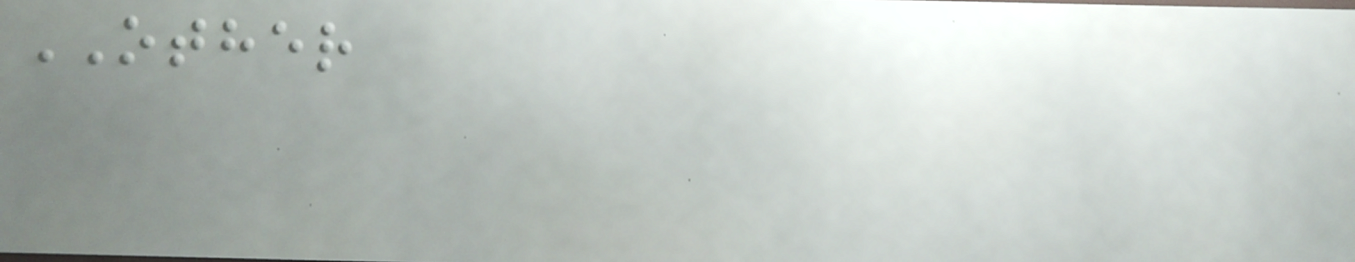OTHER
